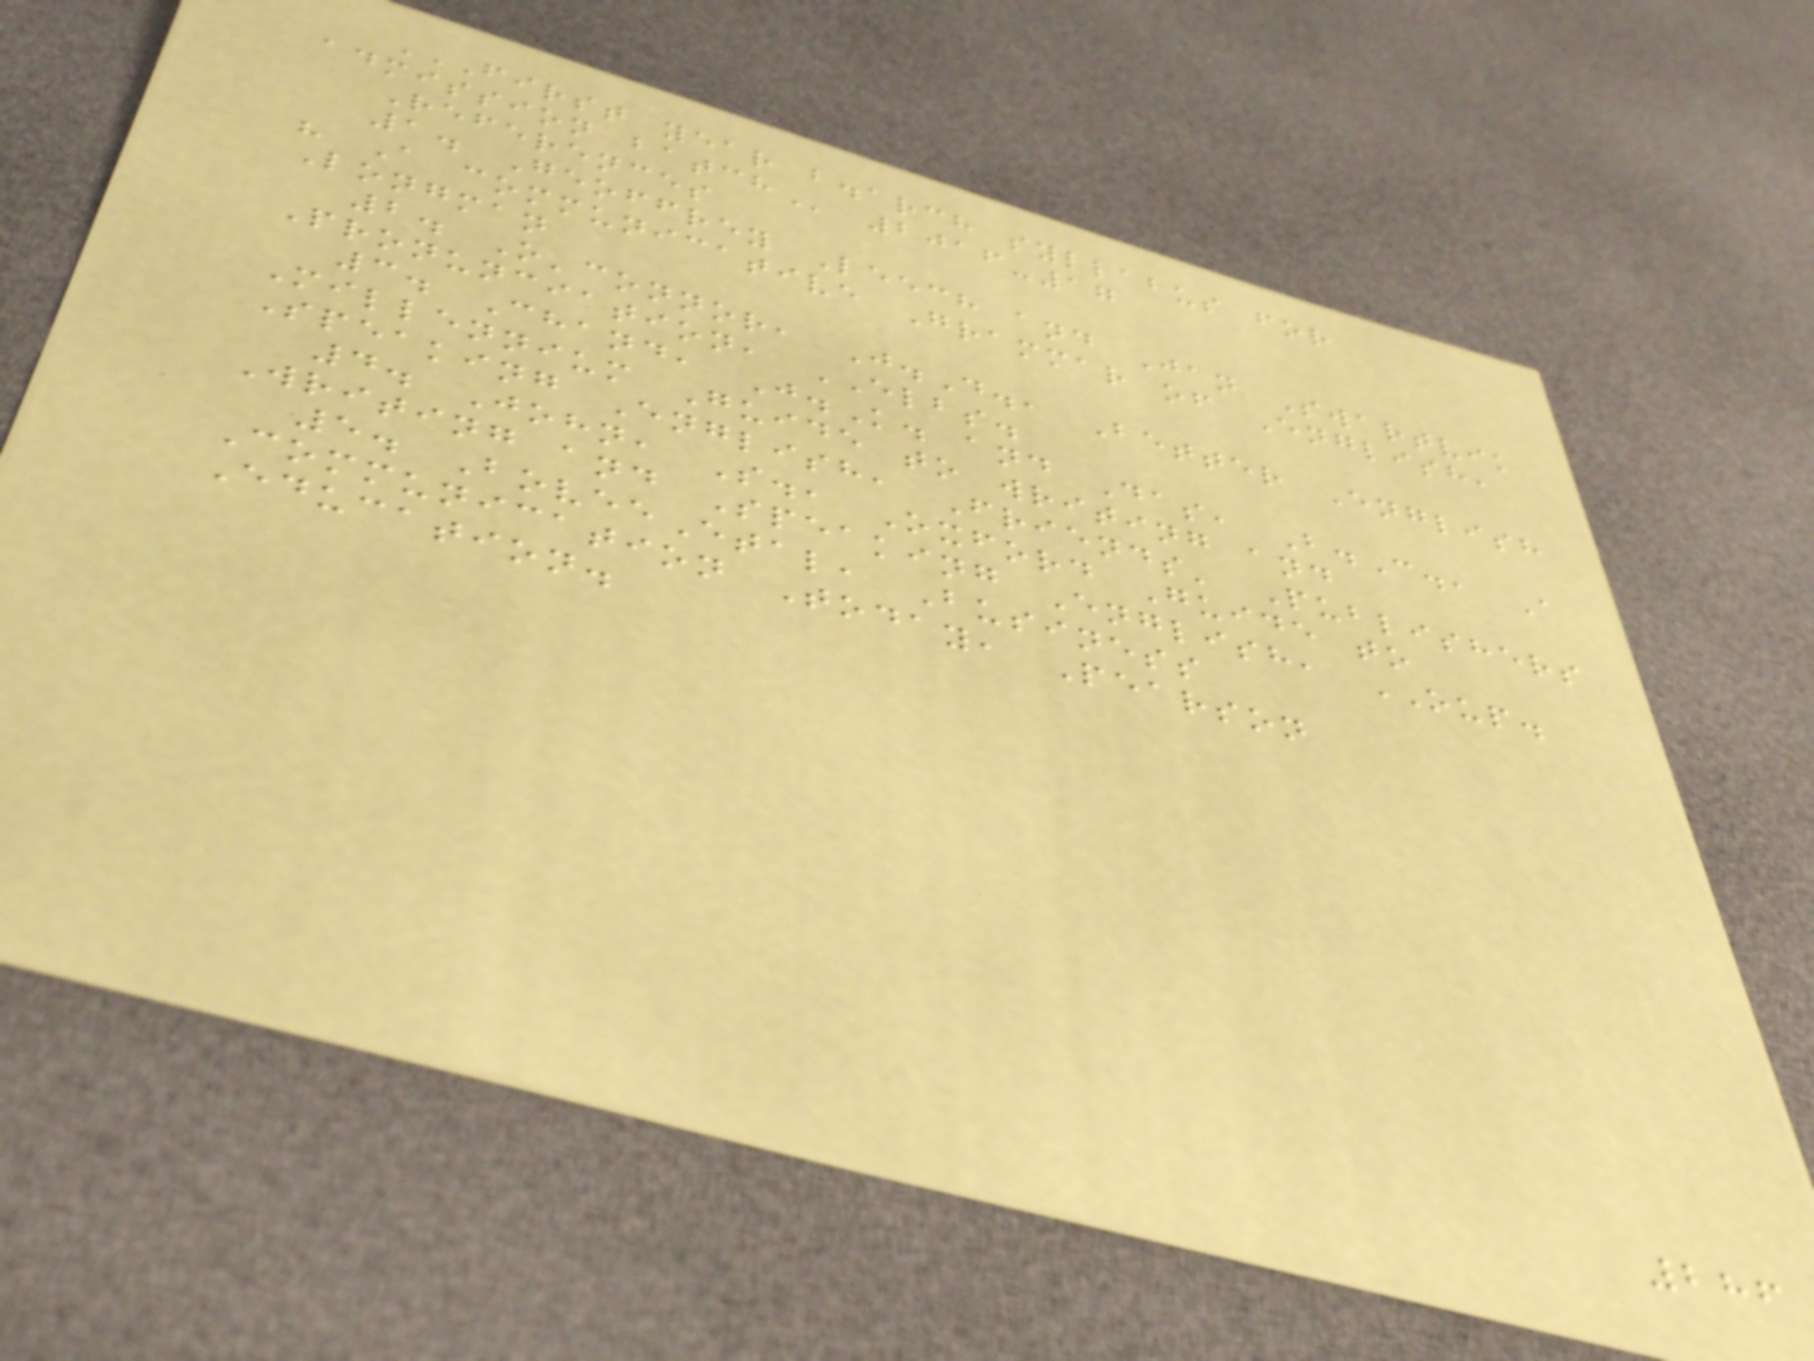FIRST YEAR B.ARCH SYLLABUS FOR
ADMISSION BATCH 2016-17
References
1. Geoffrey Leech and Jan Swartvik
" A communicative Grammar of English,
Longman
2. O'connor, J.D., Better English
Pronunciation, ELBS.
3. Chand, J.K. and Das, B.C., A
Millennium Guide to writing and
Speaking English, Friends' Publishers
4. John, S., Oxford Guide to
Writing and Speaking English, OUP.
5. BoveeEtal, Business
Communication Today, Pearson
Education.
286
